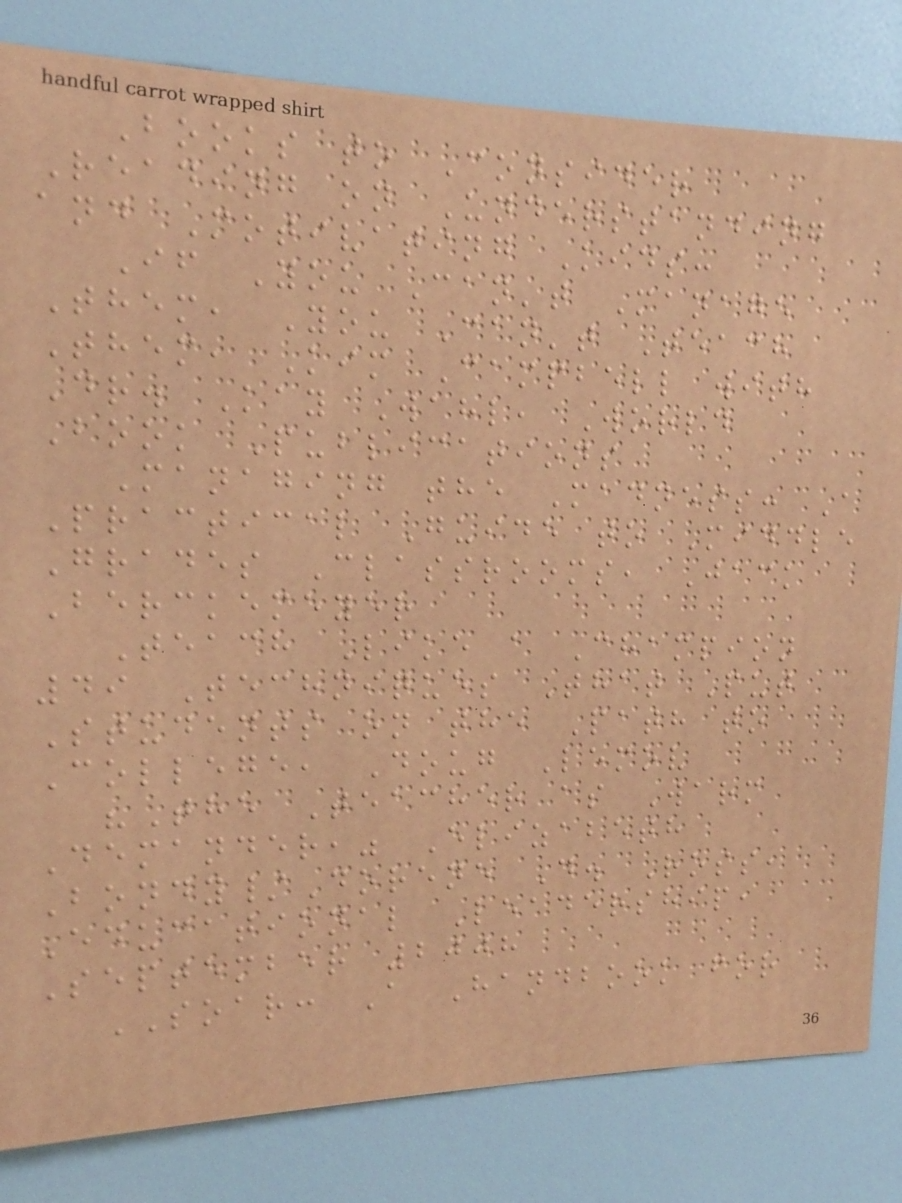Books to Consider
Reading on Understanding
and Motivating Kids:
If You Can't Manage
Them, You Can't Teach
Them, Kim Campbell with
Dr. Kay Wahl, World
Book Publications
Managing the Madness: A
Practical Guide to Middle
Grades Classrooms, Jack
Berckemeyer
Teach Like a Champion
49 Techniques That Put
Students on the Path to
College, Doug Lemov
"The Teacher as Warm
Demander," Elizabeth
Bondy/Dorene D. Ross,
Educational Leadership,
September 2008
SOAR: A Handbook for
